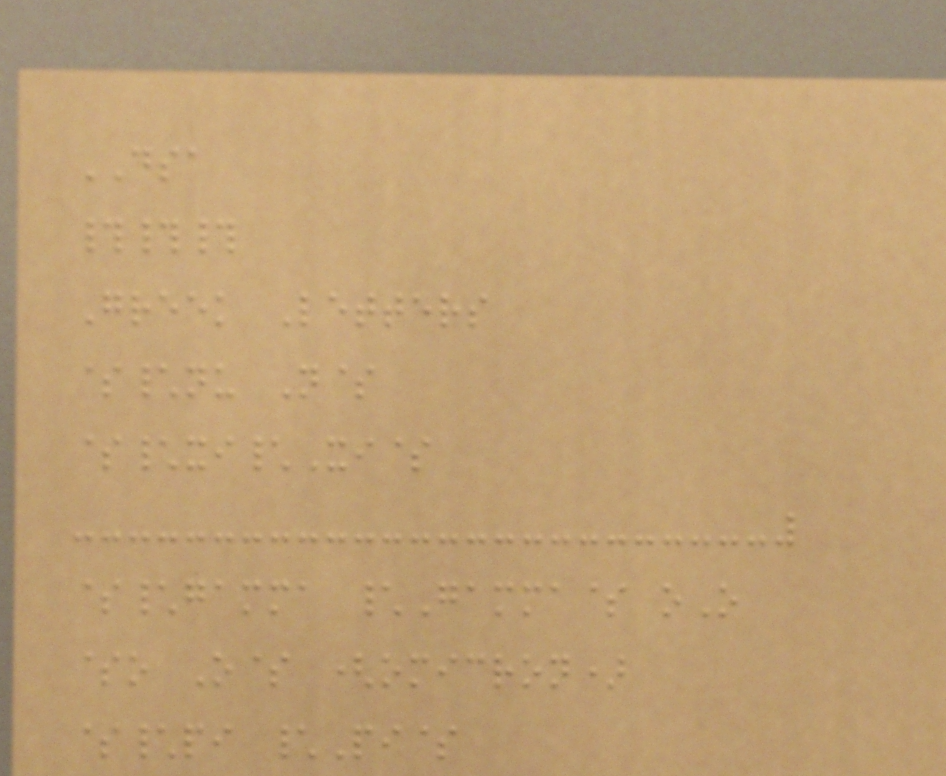DSA
###
Greek Letters
$\nu N$
$\xi\Xi$
$\gamma \Gamma$ oO
$o O$ (omicron)
$\pi \Pi$
